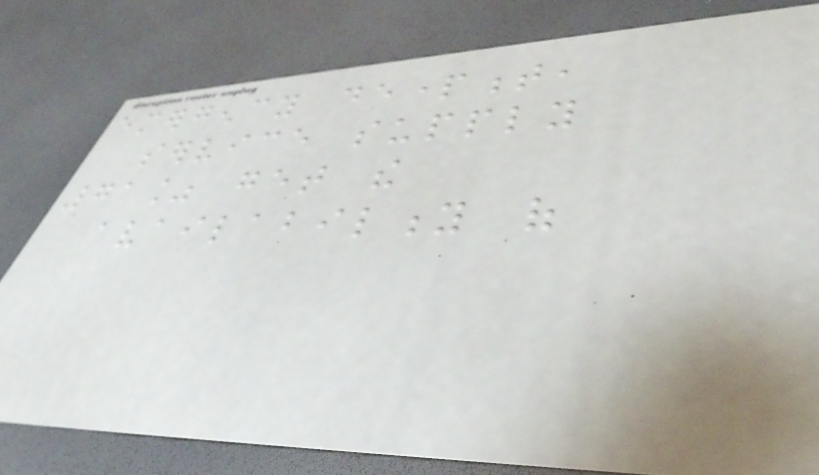emergency department,
service supply
71% get the
availability of
